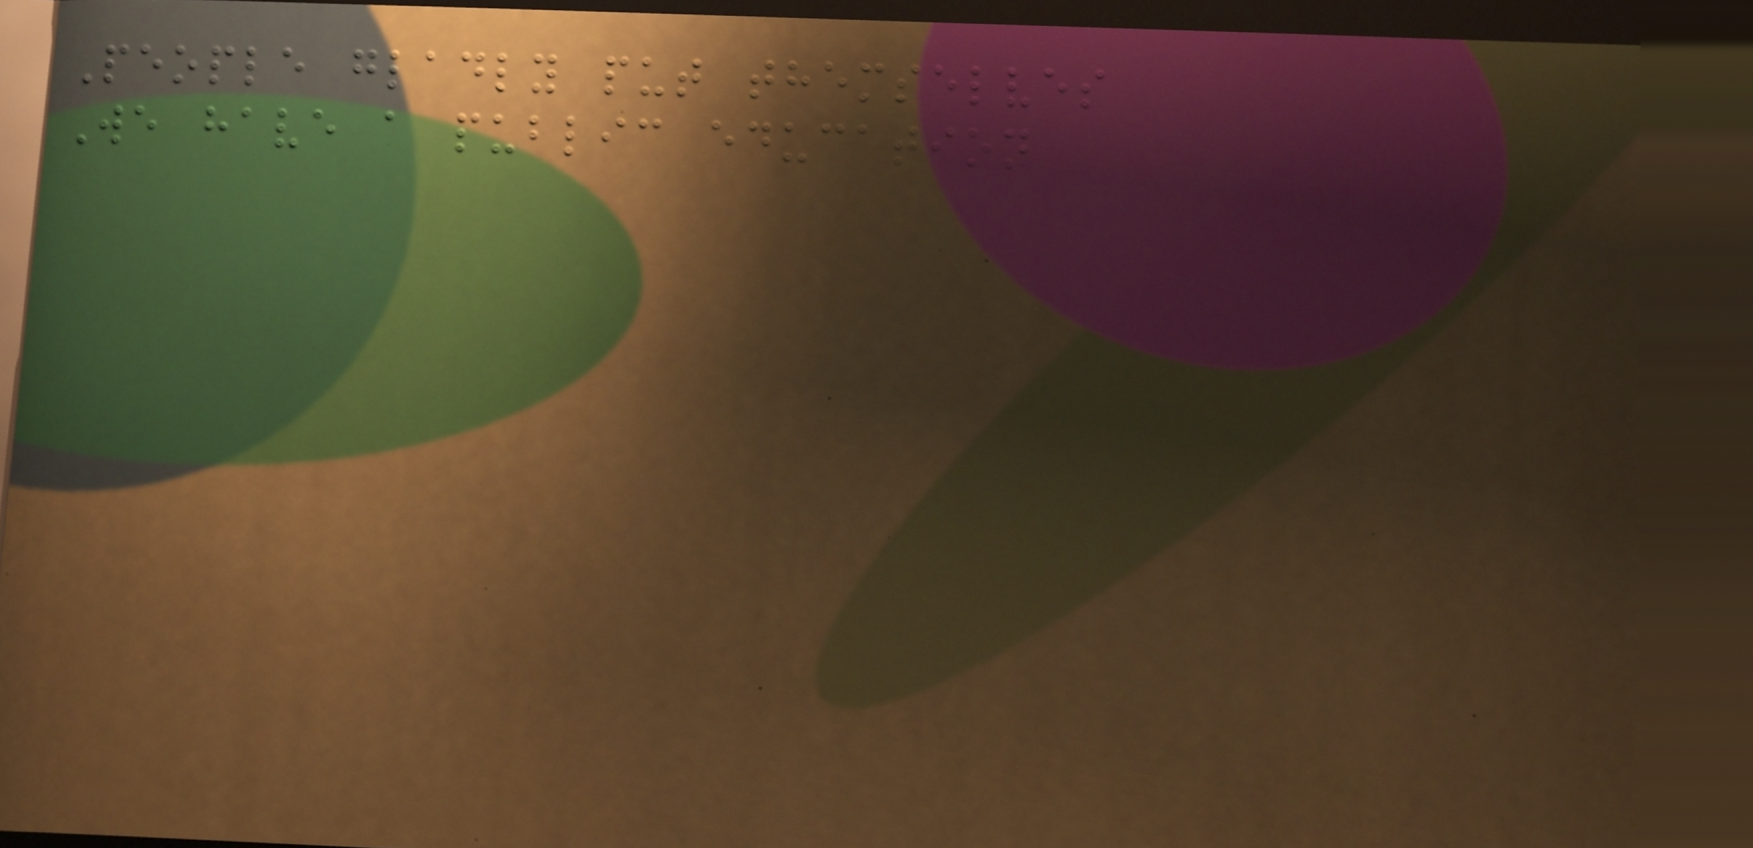People gladly put themselves
We have a public education
